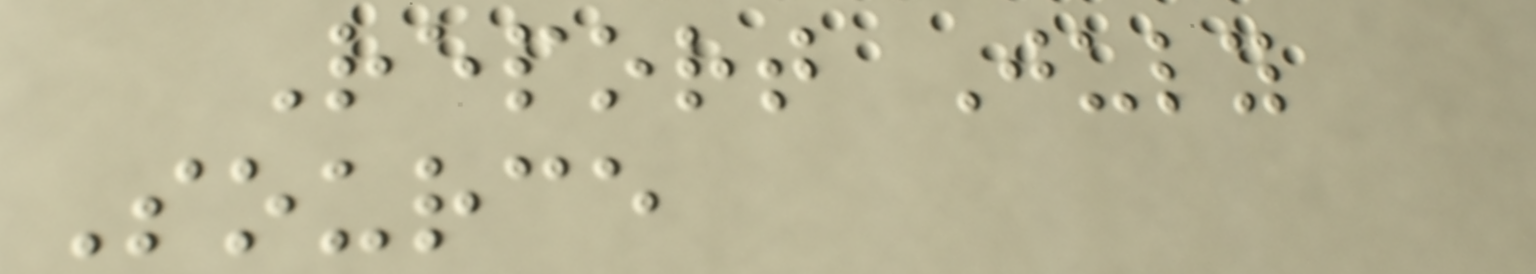Report July
Source
